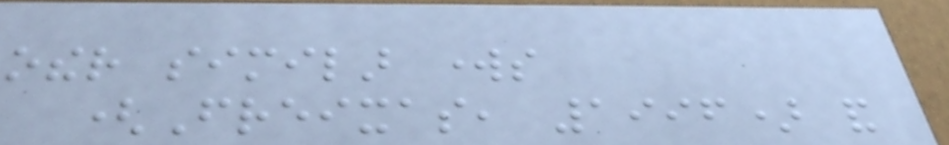other similar works
(Freixas, 1996) and
